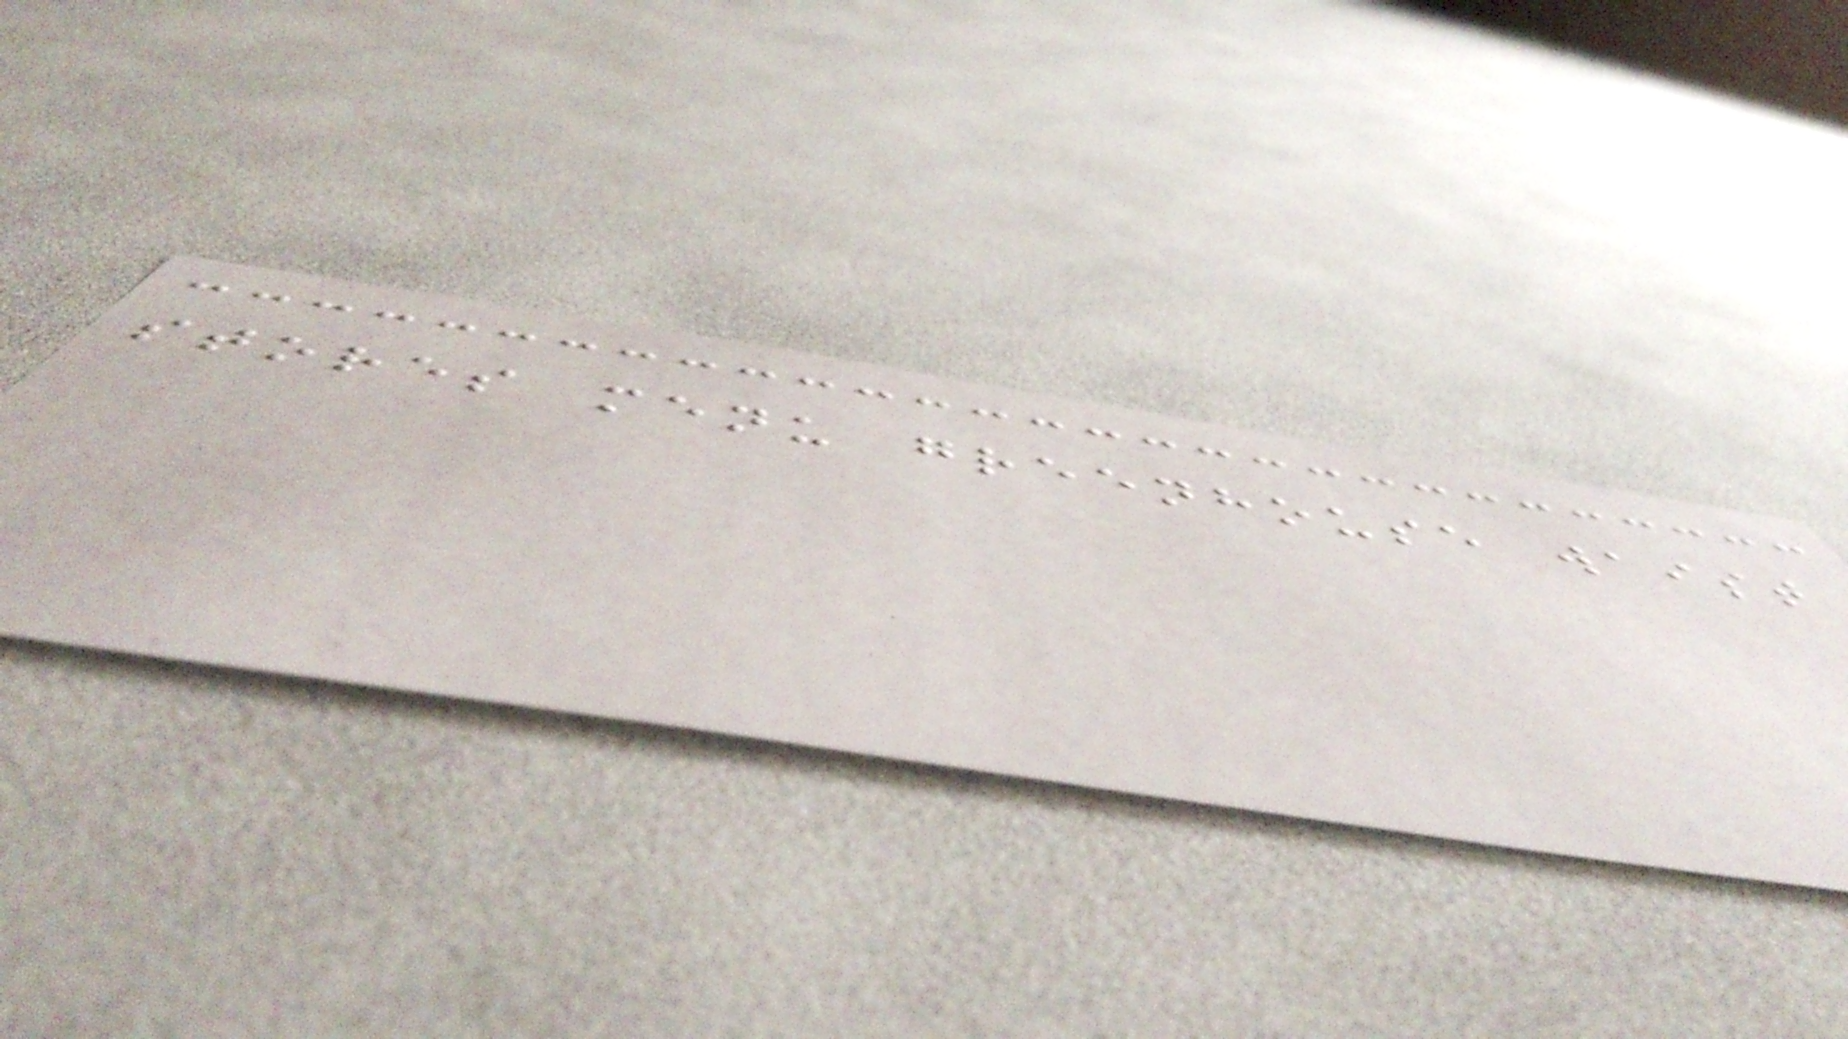stores menu greenhouse waist
